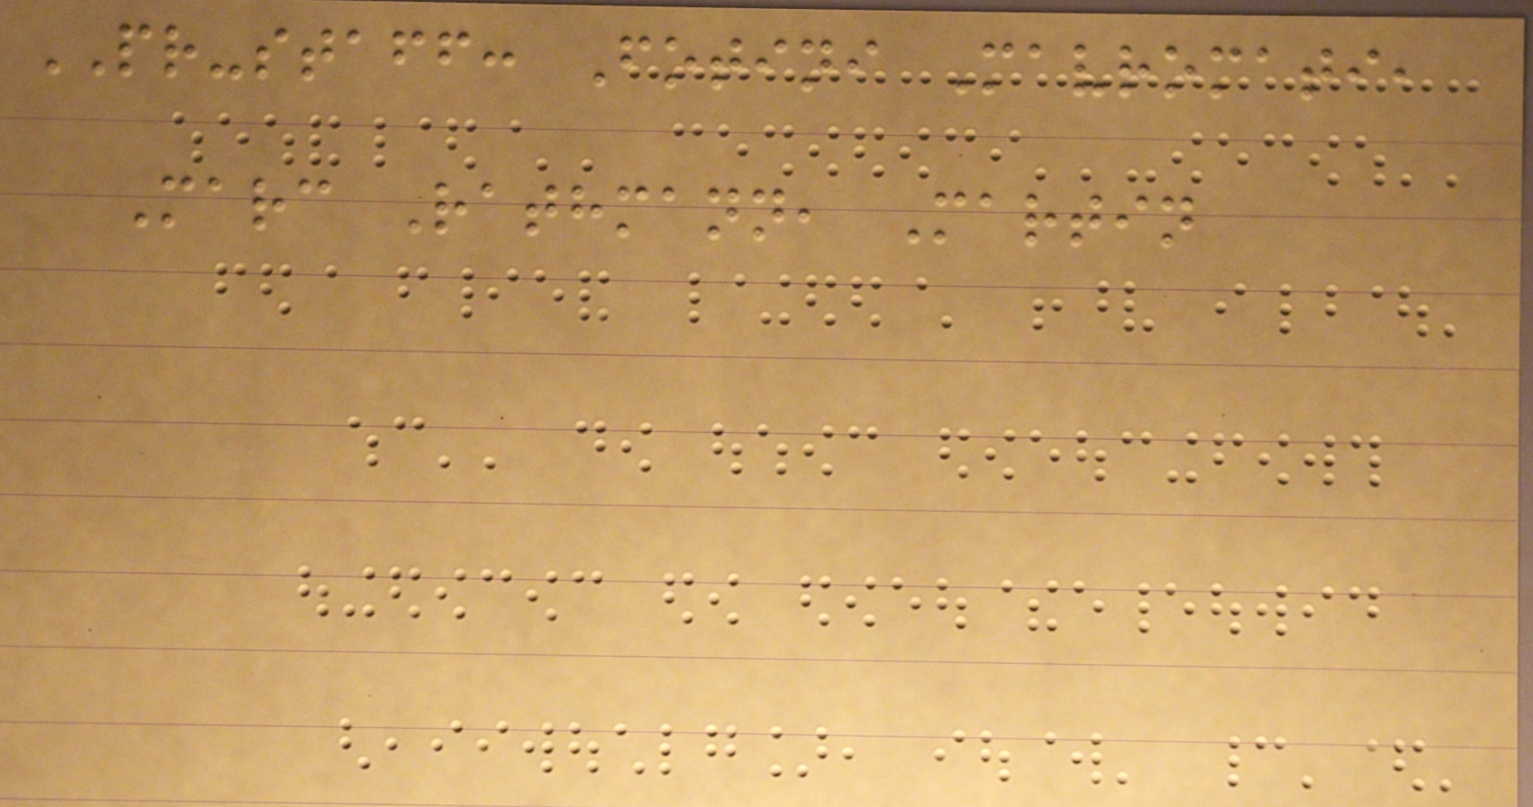PR-staff: Fotini Mavromati,
Marc Rathmann, Martin
